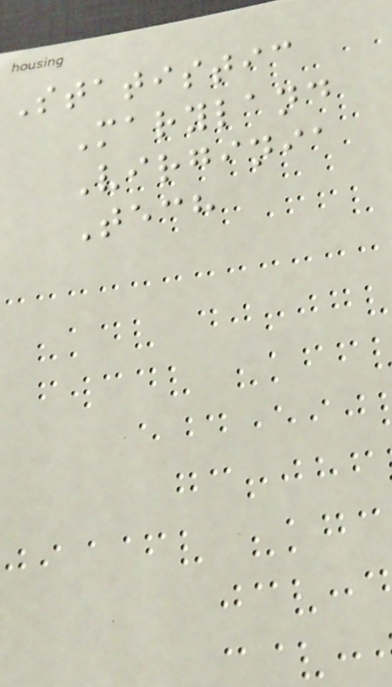Statistic
Maryland
Virginia
Tech
